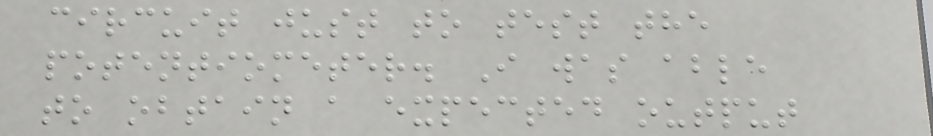circuit just to test the
potentiometer. I was able
to obtain a expected output
